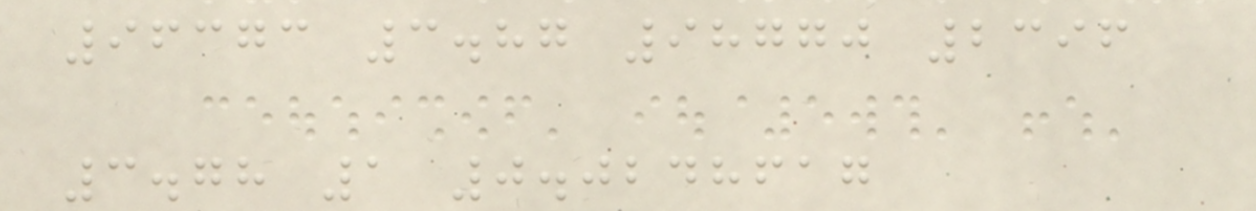96373 3.87 98770 2396
3.78 1 0.0248617
